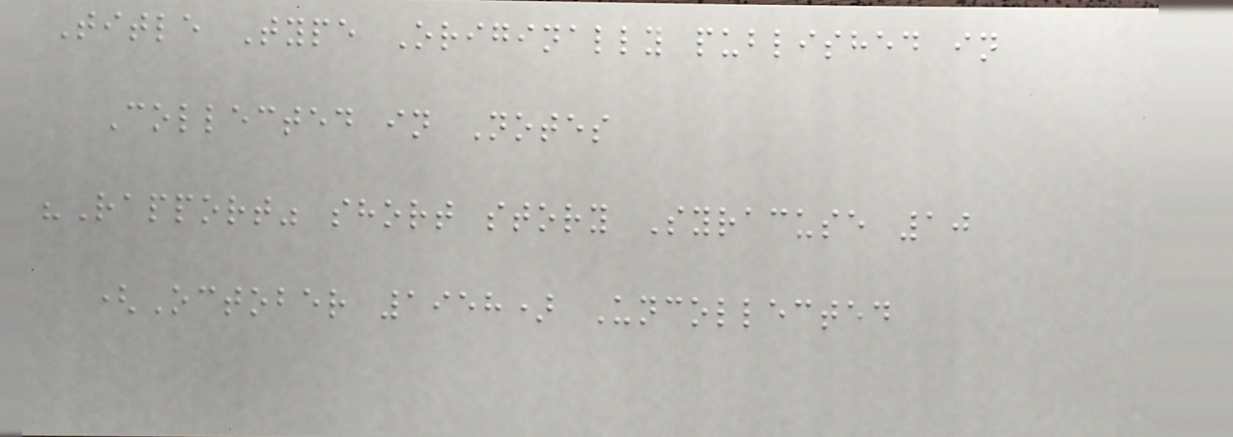Title Type Originally published in
Collected in Notes
"Rapport" short story Syracuse 10
(October 1958) Uncollected
